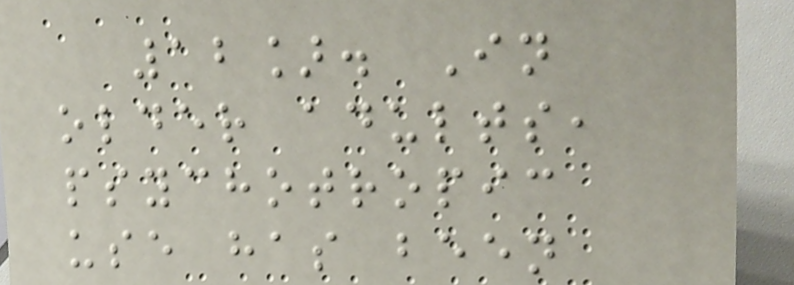12]. In
older adults,
psychotropic
use has been
